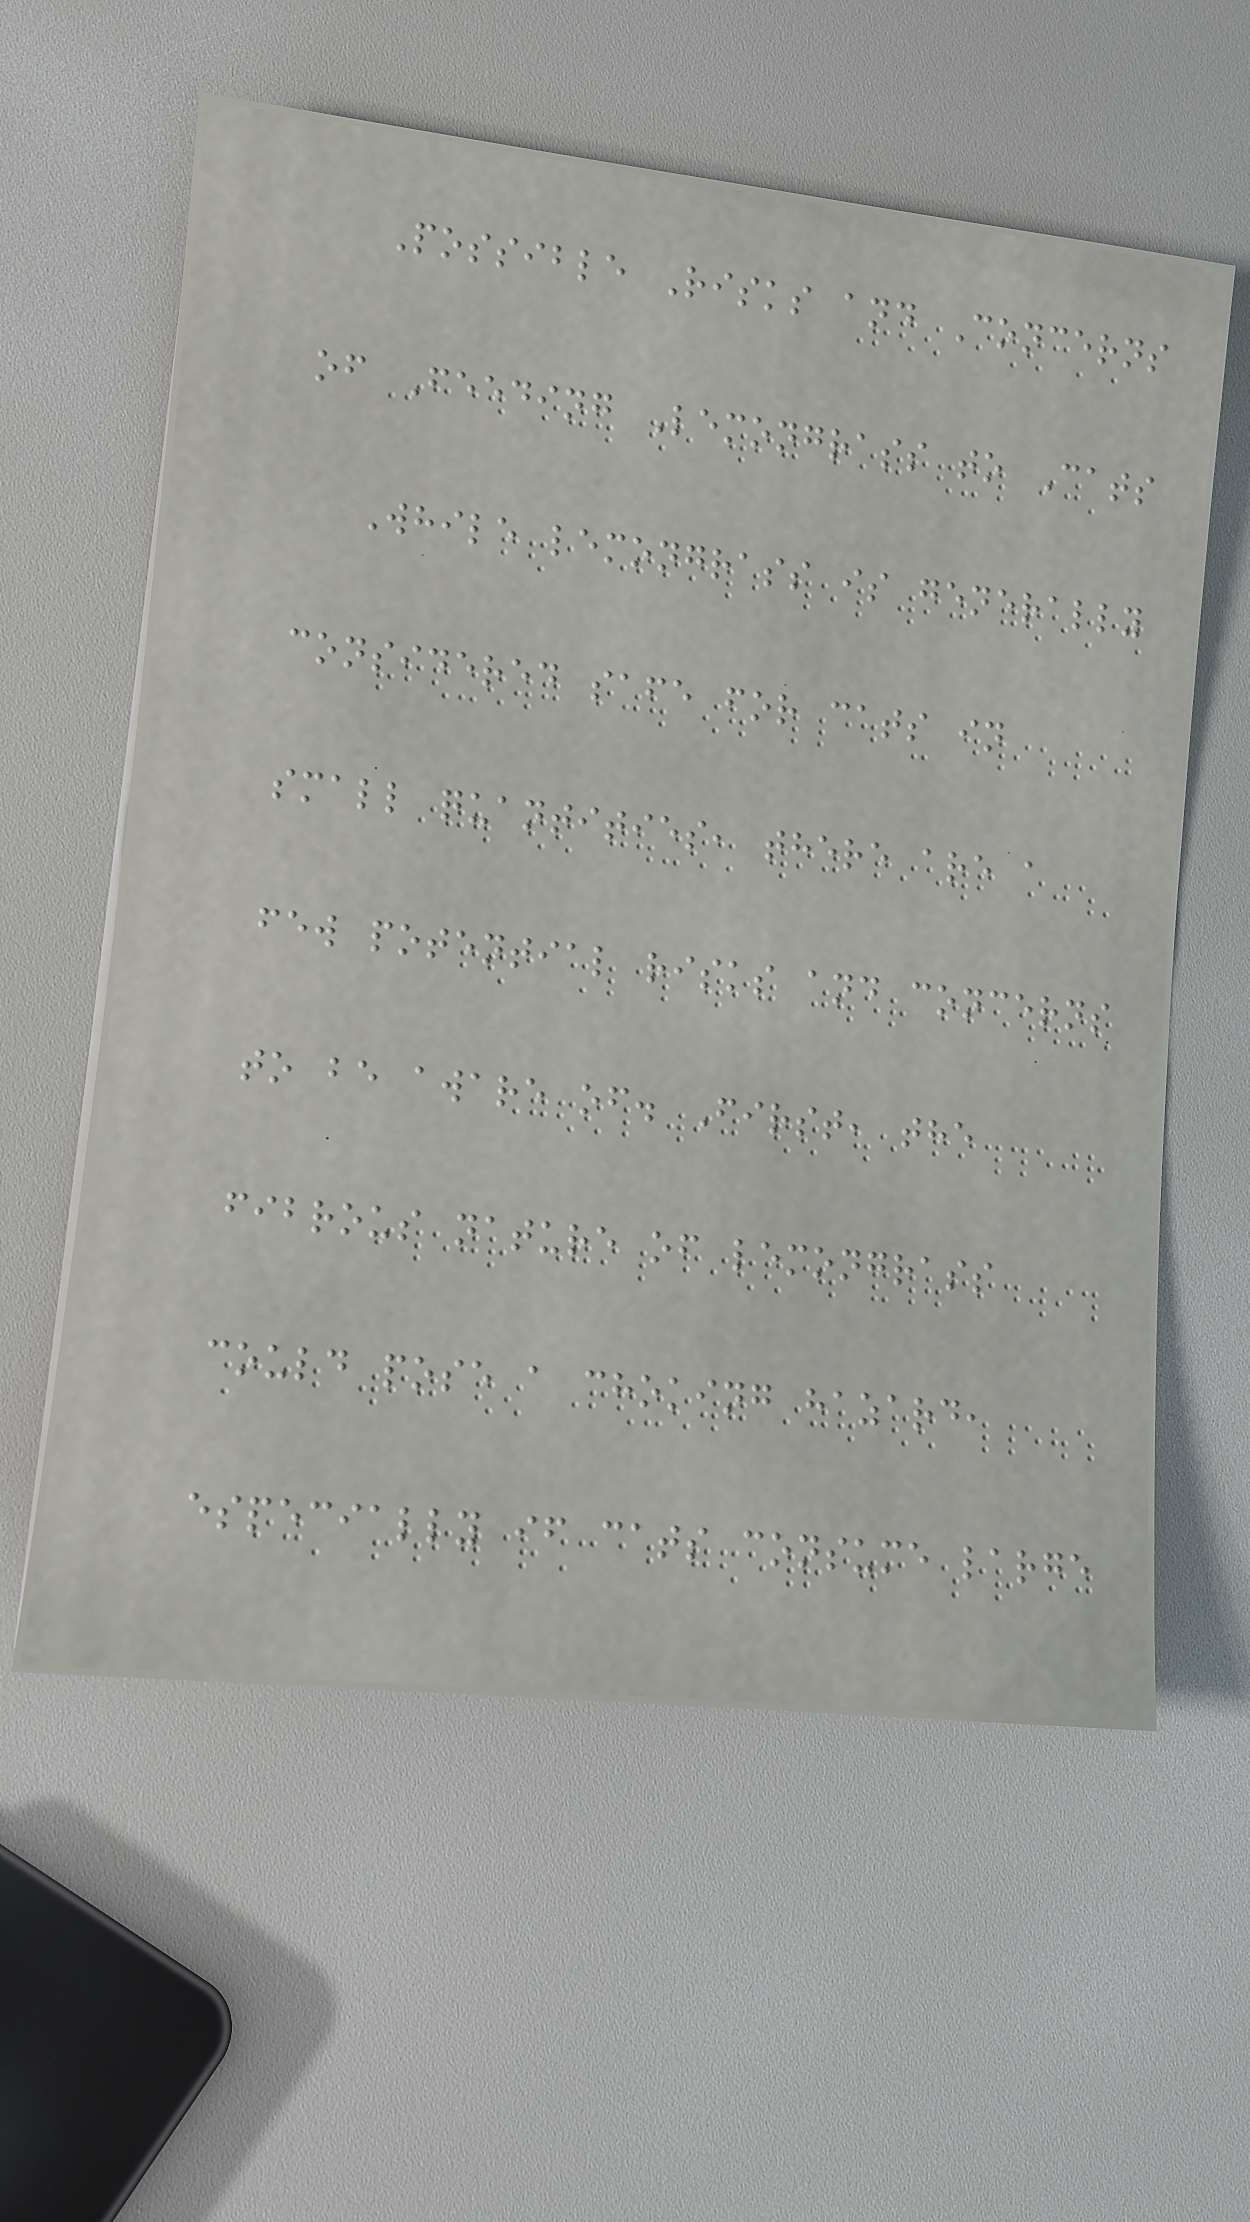Possible Risks and Concerns
of Feeding Lemongrass to Cats
While lemongrass is generally
considered safe for cats in
small quantities, there are a
few potential risks and concerns
to be aware of. First, the
fibrous nature of lemongrass
could pose a choking hazard,
especially if cats consume large
